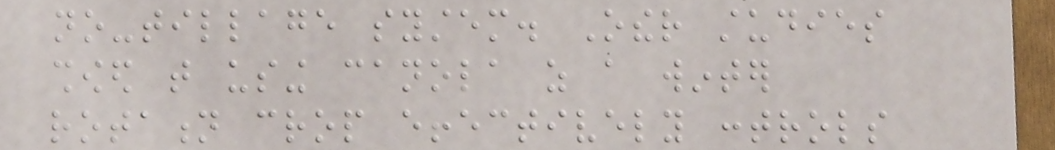no-tillage system. Other studies
showed that using canola as a winter
rotation crop effectively controls
